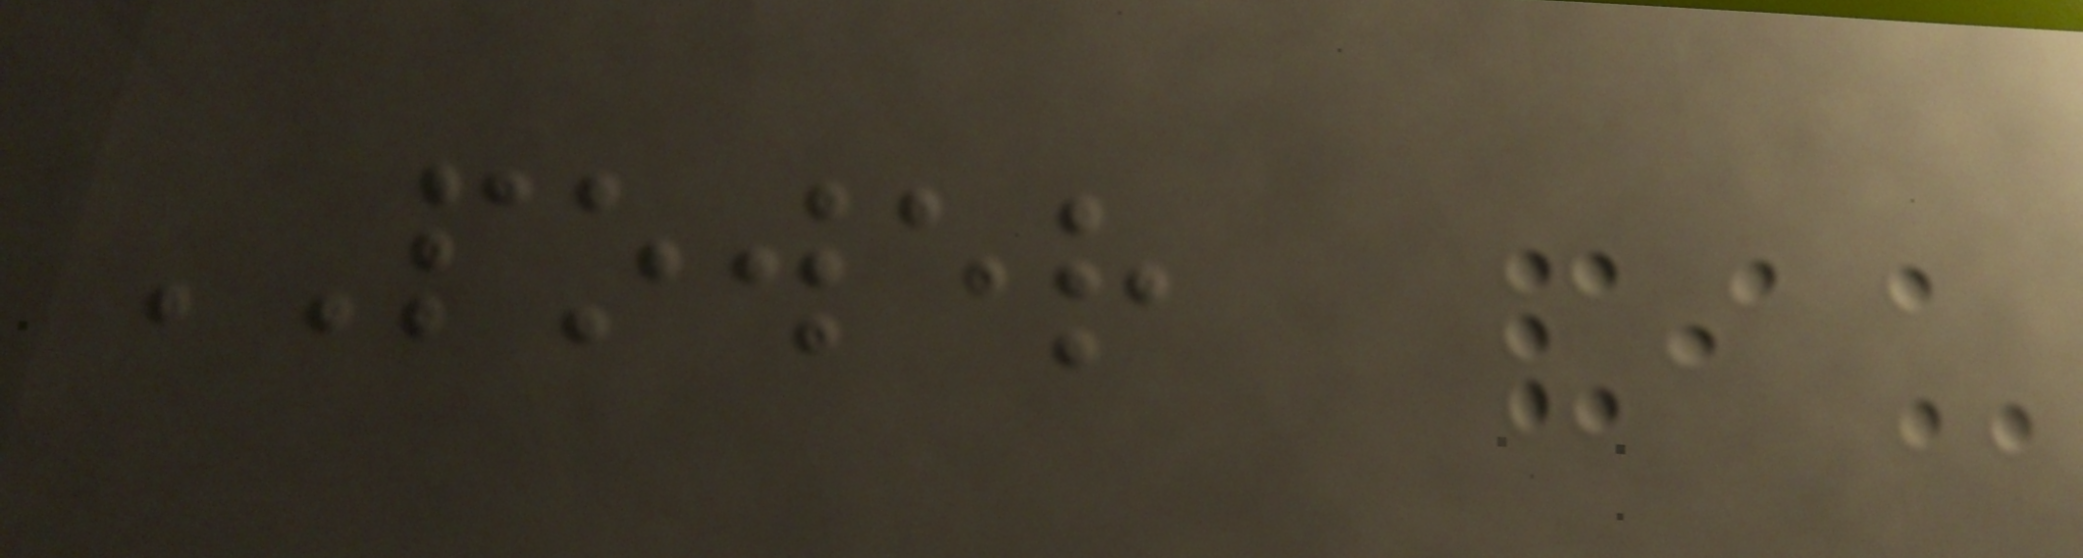POWER
